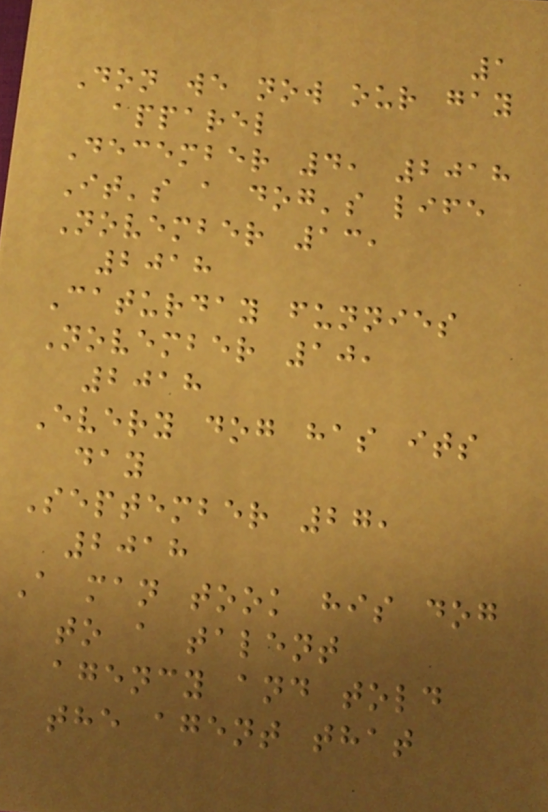1
Don we now our gay
apparel
December 4, 2018
It's a dog's life
November 13,
2018
Caturday funnies
November 10,
2018
Every dog has its
day
September 27,
2018
A man took his dog
to a talent
agency and told
the agent that
